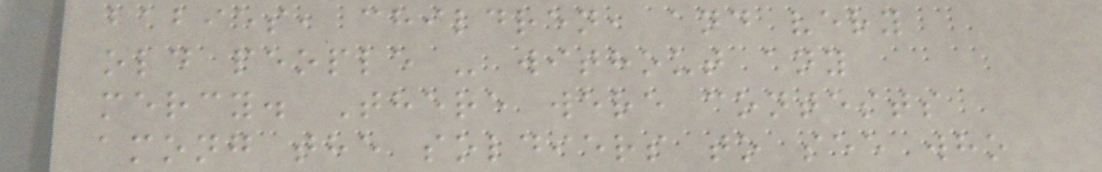babies, children, and very
old people - without any
mercy. There were contests
among the soldiers to see who
